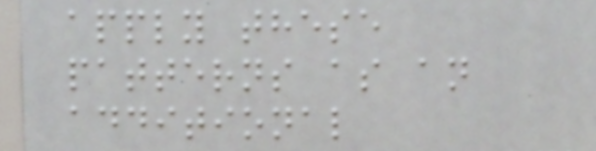apply these
patterns as an
additional
